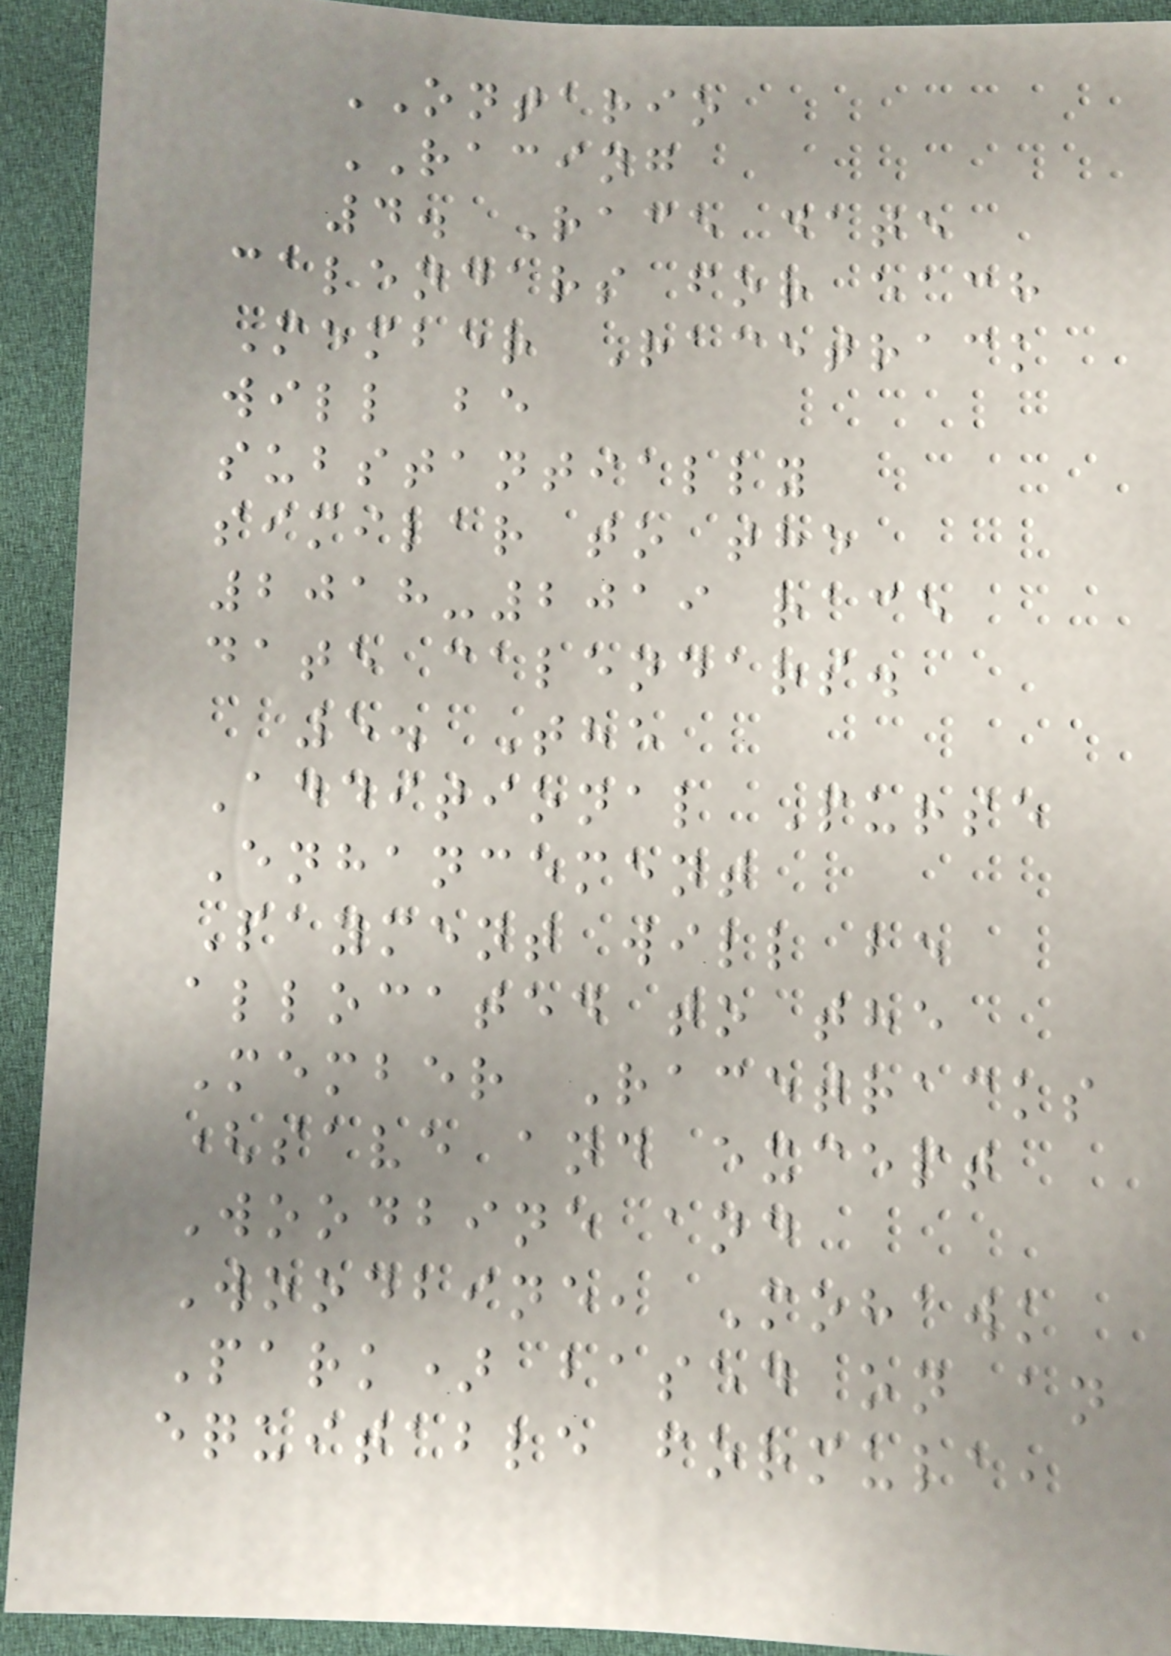ONTARIO
RACING
4. Race date
calendars for each
Member Racetrack
will be
substantially
similar to the
2018-2019 race
date calendars.
5. The
Additional Purse
Enhancement
Payment will be
allocated to the
Member Racetracks
(save and except
Woodbine and
Woodbine, Mohawk
Park) based on an
equitable formula,
